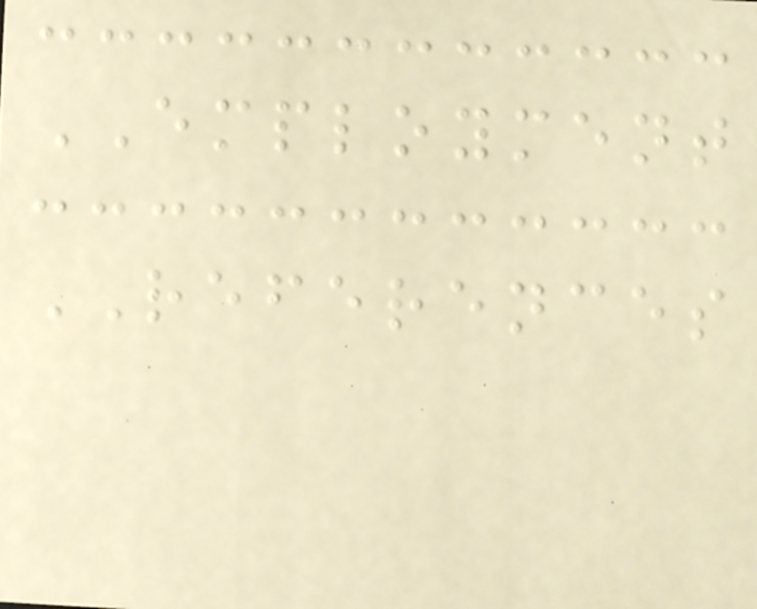EMPLOYMENT
REFERENCES
